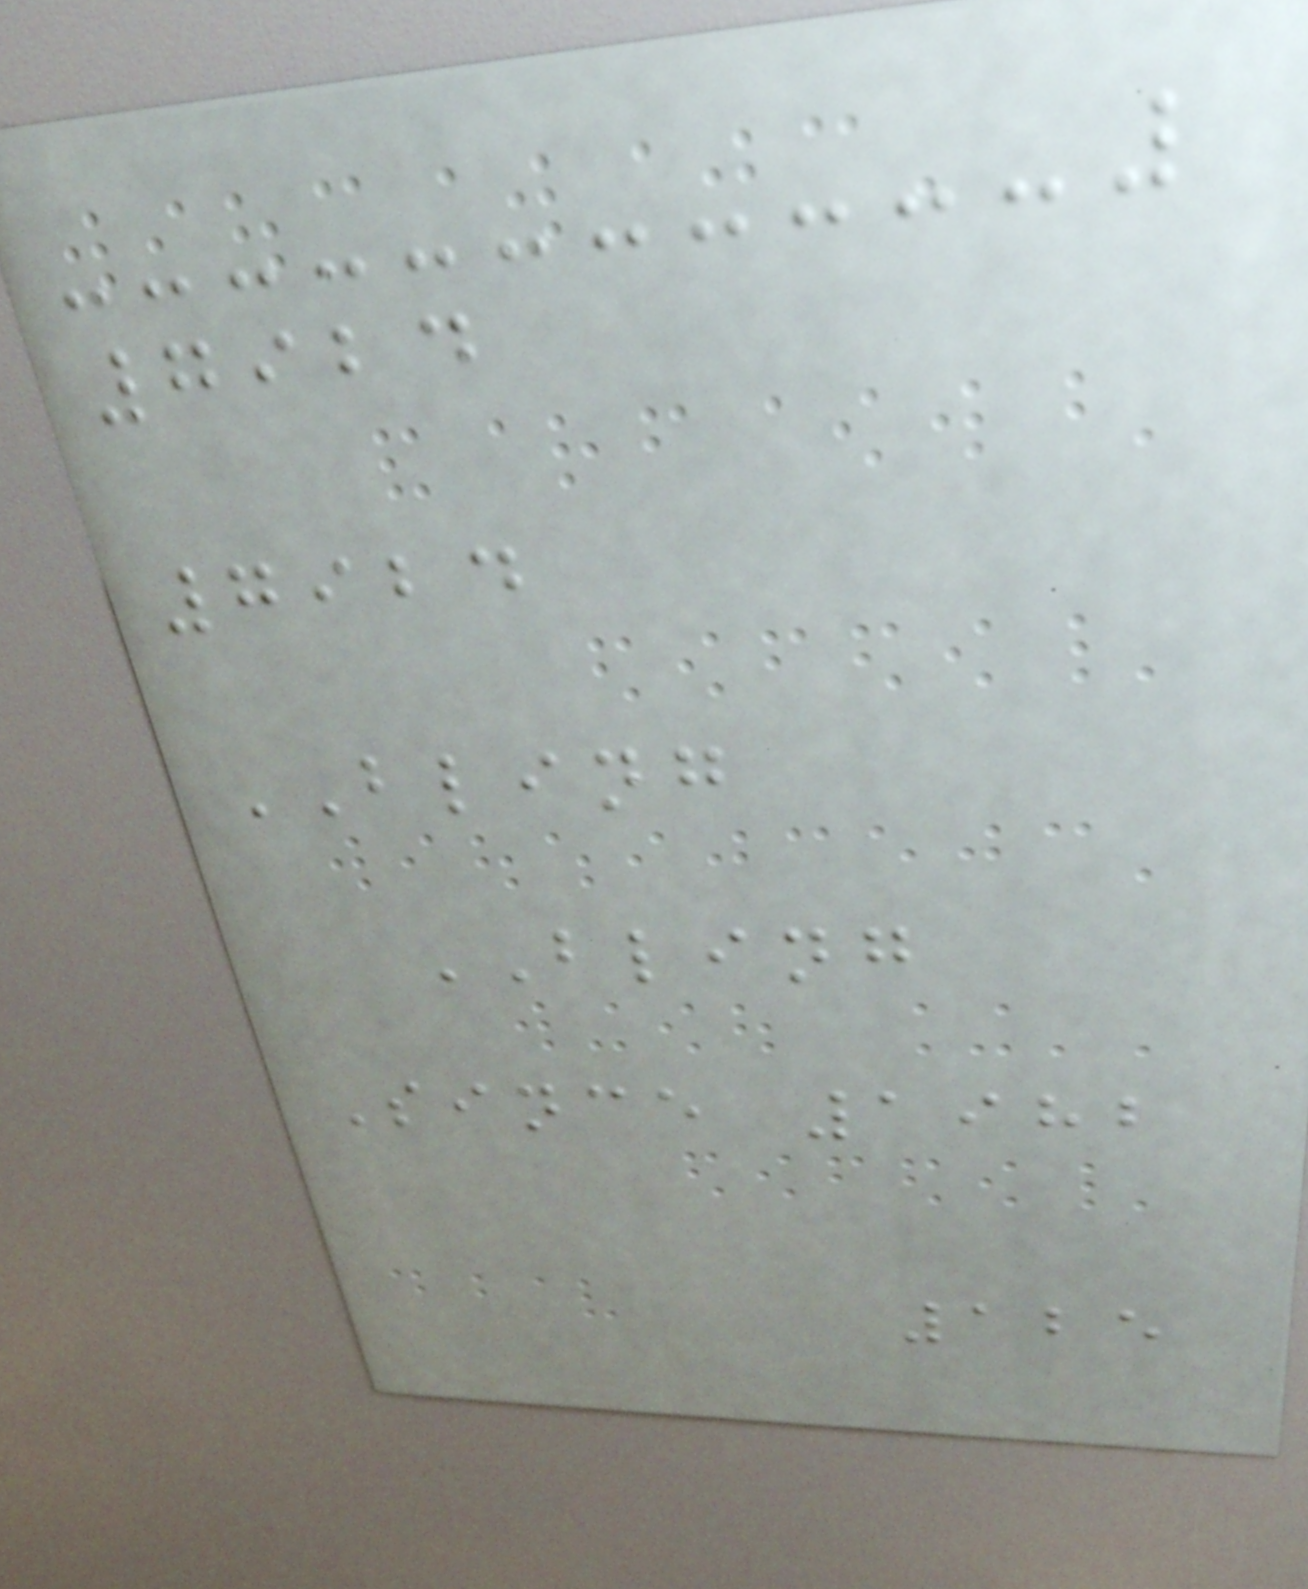7924
7924
BLING
BLING
Since 1982
125
